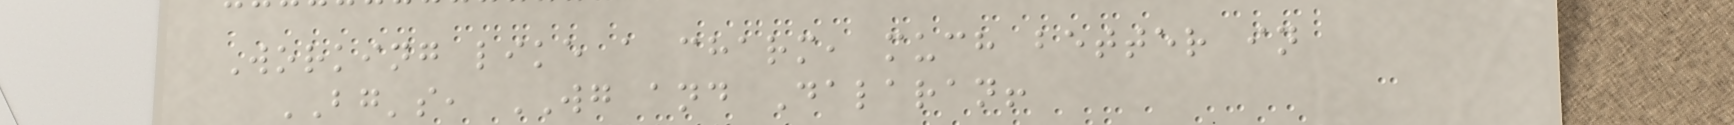Working like a charm, much better in
BG's, WG and Dalaran!
